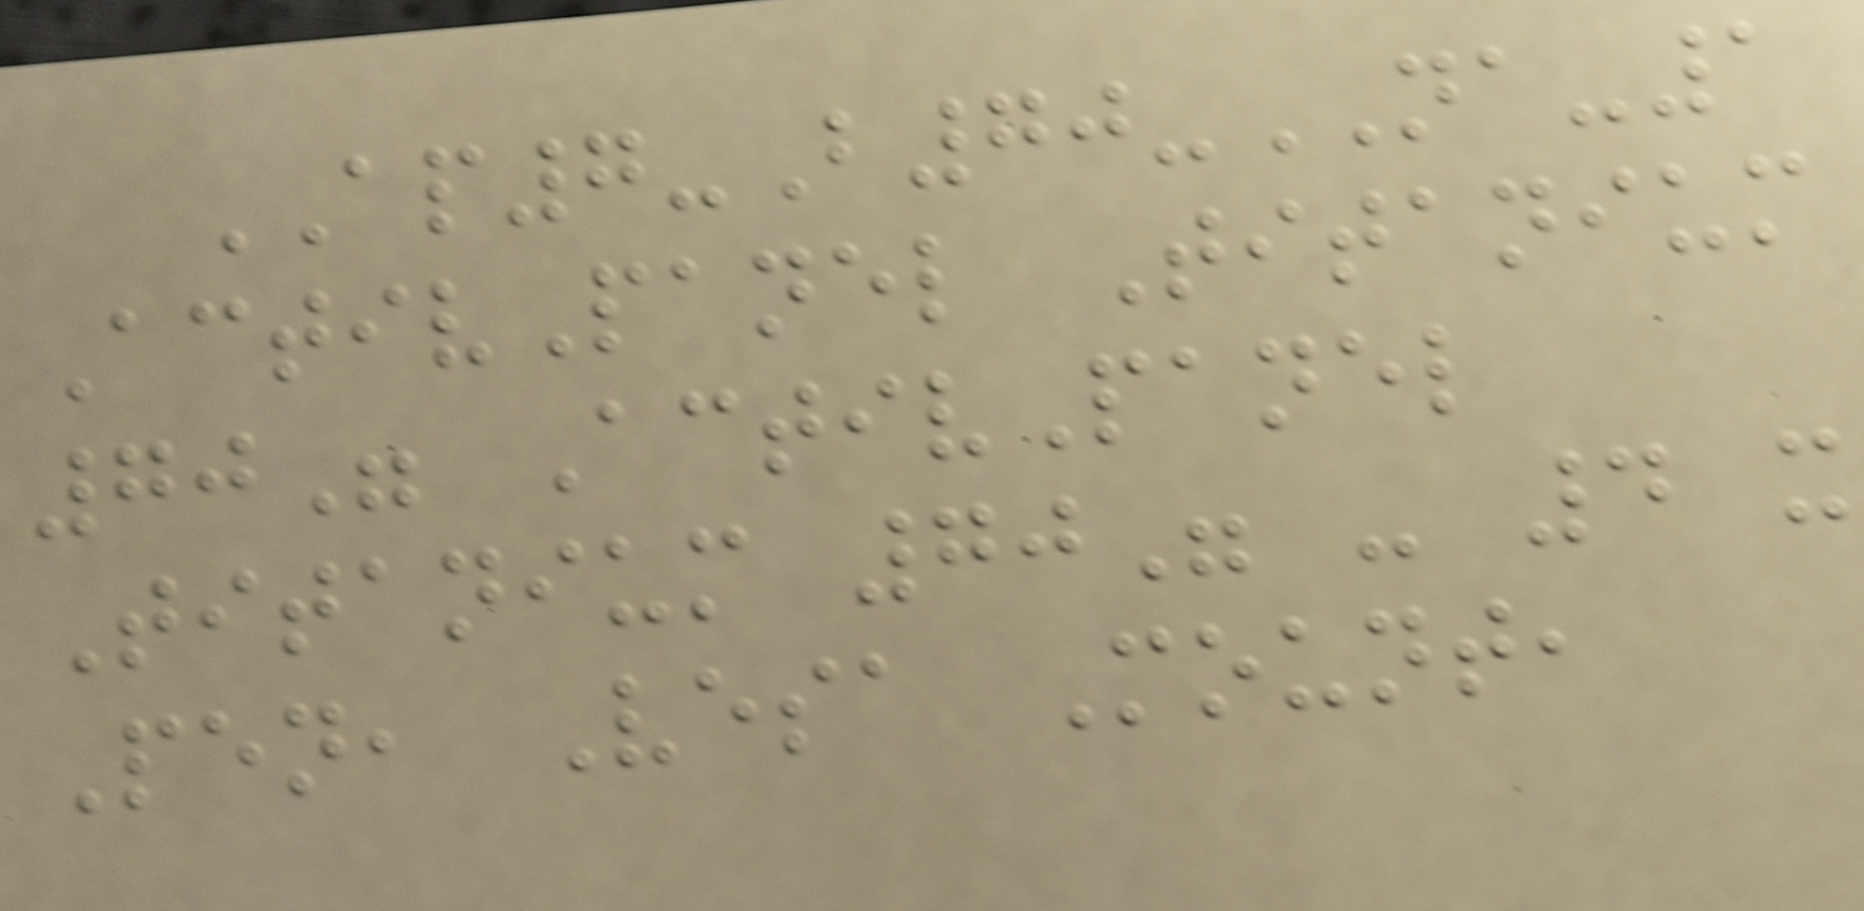AP7-B70-NA-1
ActivPanel Titanium
70" ActivPanel
Titanium 70" - 4 x
Pen, Vesa Mount,
